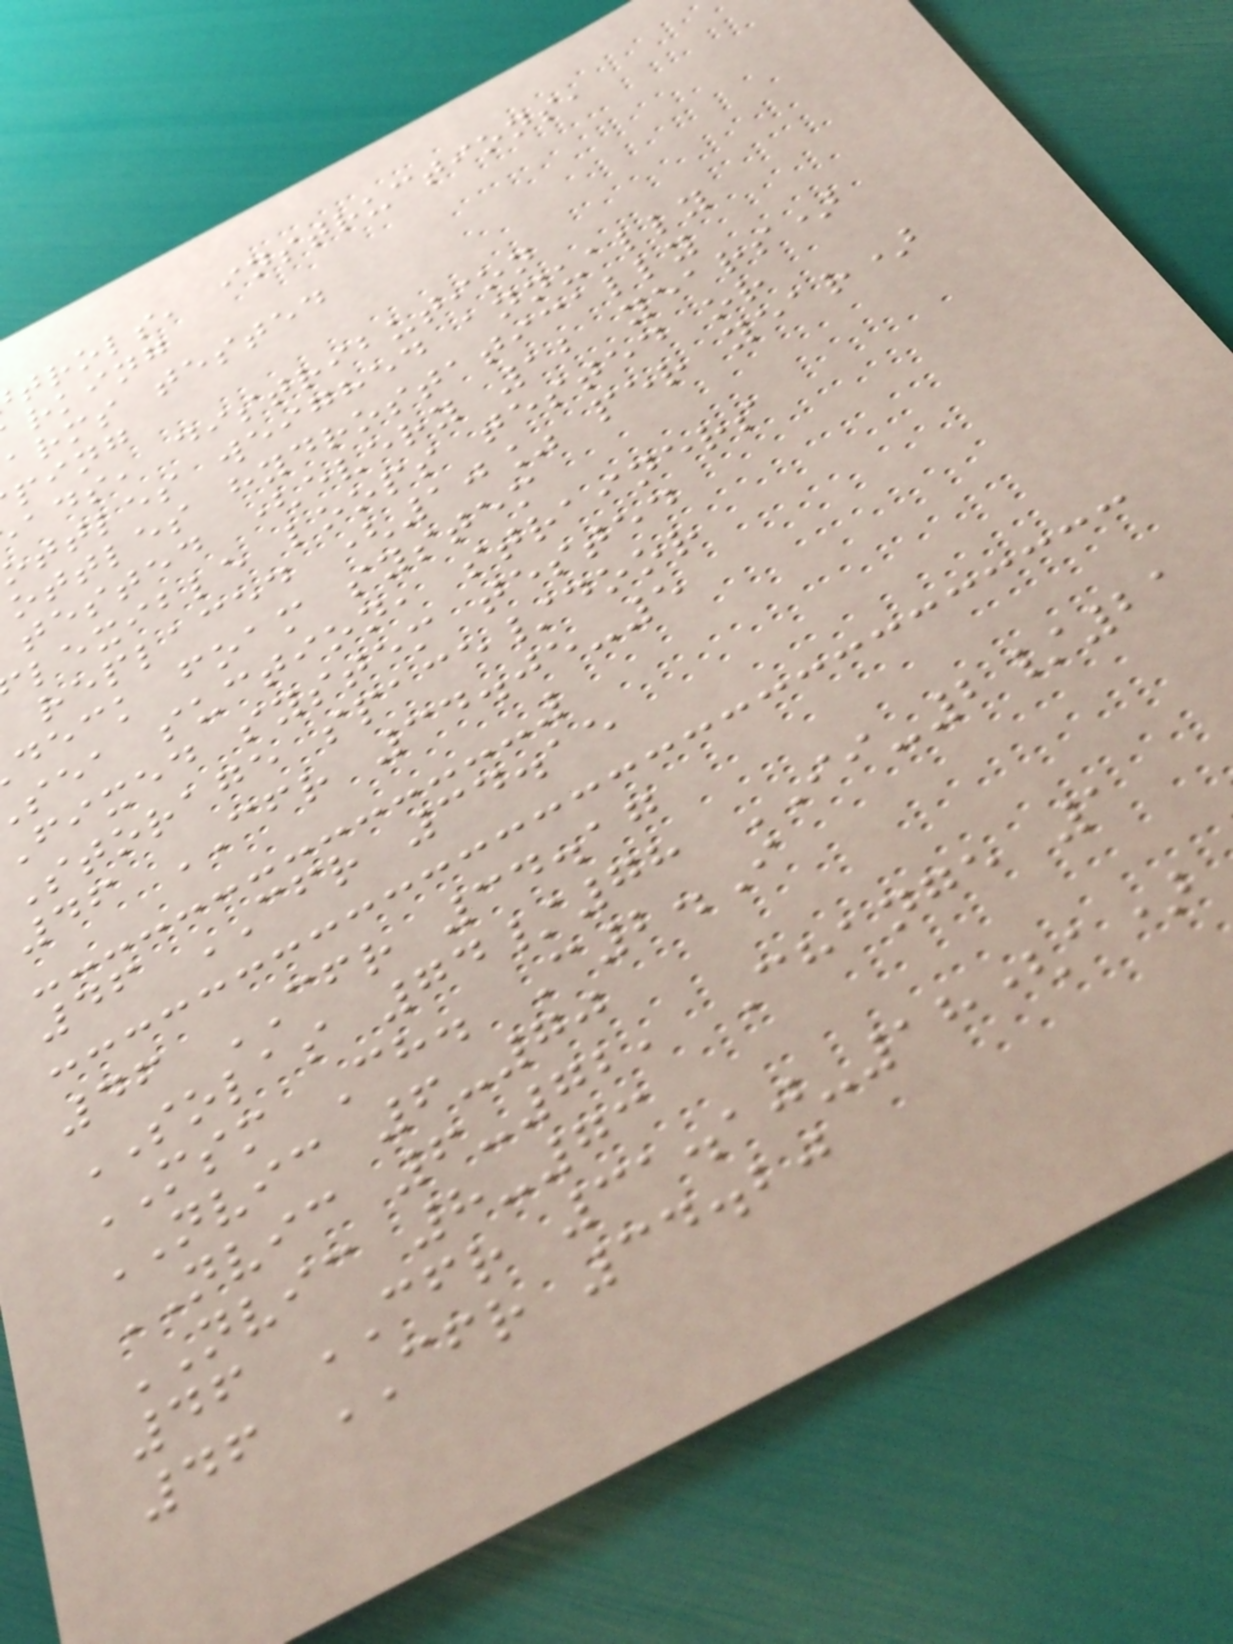trols, instructions,
rking
arms tested
ping
ads, distribution
ottles weighed annually
ottles hydrostatically
tested (every 12 years)
lexible loops tested or
replaced (10% per year)
deck foam system
sea suction, strainers
fixed system tested
Storage space/door
46 CFR 34.05-5
46 CFR 34.15
46 CFR 34.17
SOLAS 74/78 II-2/21
MSM Ch. C2.I
NVIC 6-70
NVIC 6-72, Change 1
NVIC 8-73
46 CFR 31.10-18(a)
46 CFR 34.20
